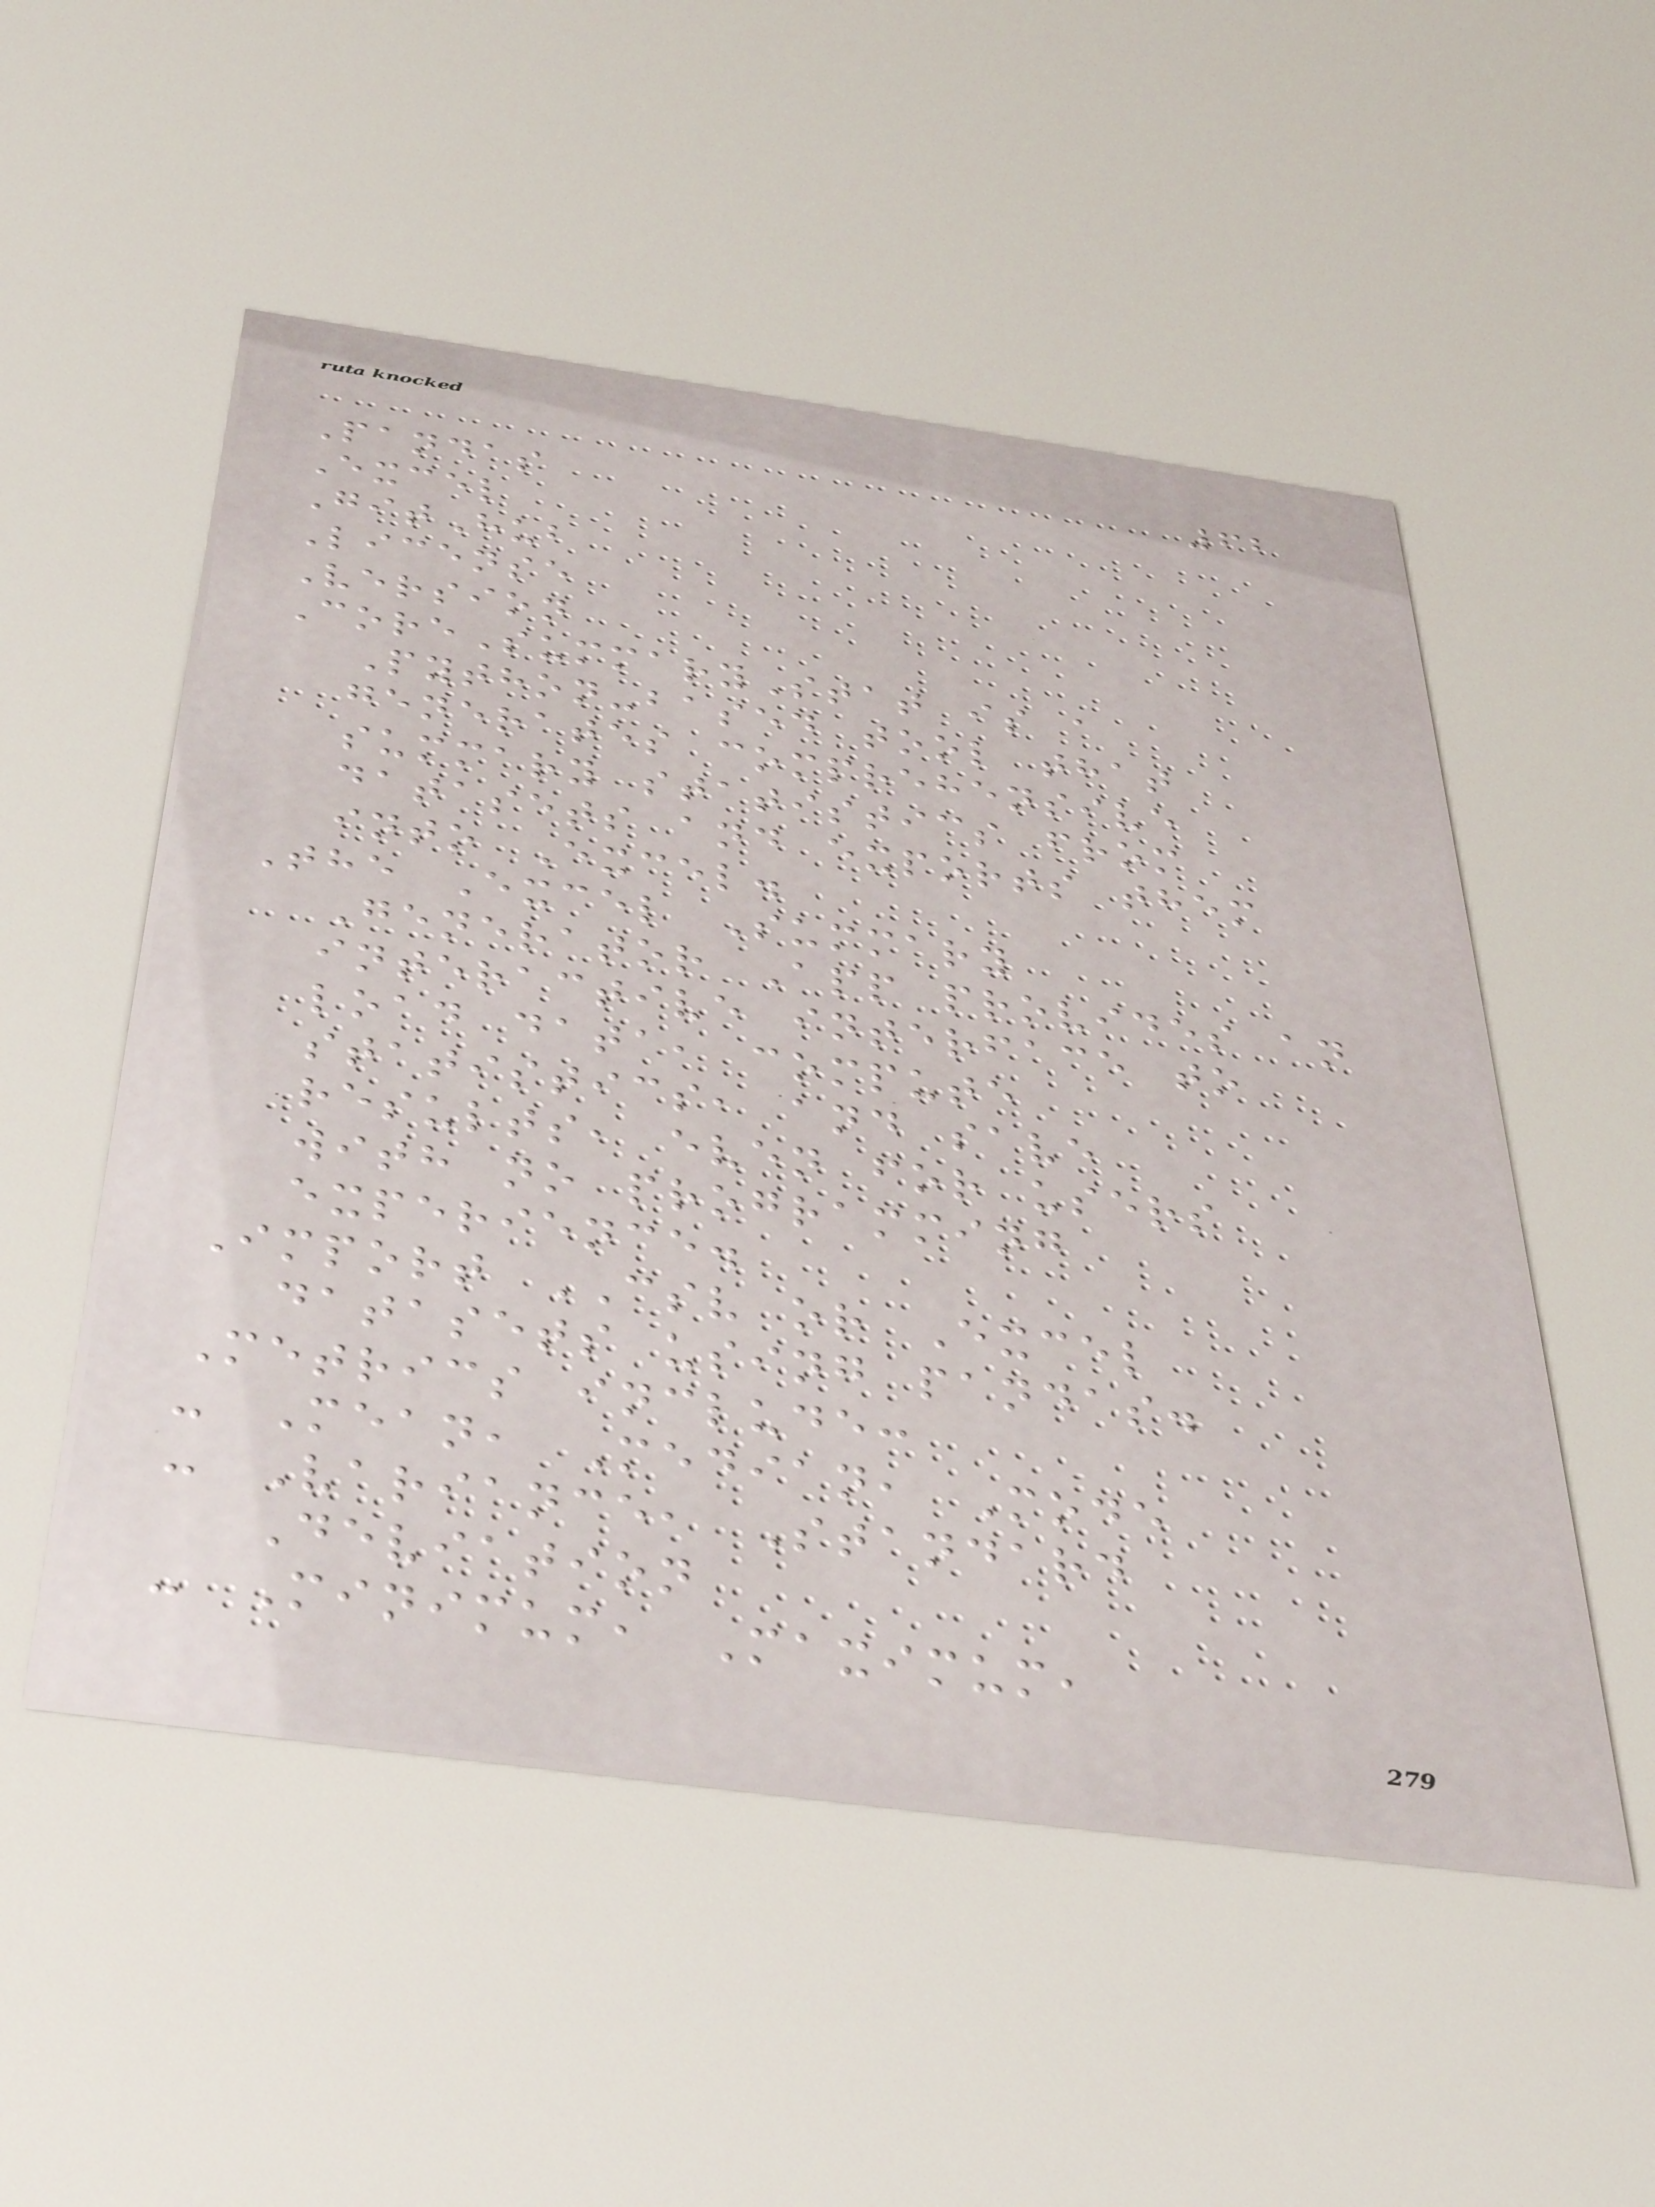62
Pandas
Excel
GitHub
License
Version
CoreSummaryStat is a
Python-based tool that
generates comprehensive
summary statistics from
datasets and exports them
into Excel.
The Excel Summary
Generator App provides an
interactive interface to
load data, compute
statistics, and save
results, even for users
with no programming
experience.
Import CSV or Excel
datasets using pandas.
Metrics include:
- Mean, Median, Mode
- Variance, Standard
Deviation
- Minimum, Maximum,
